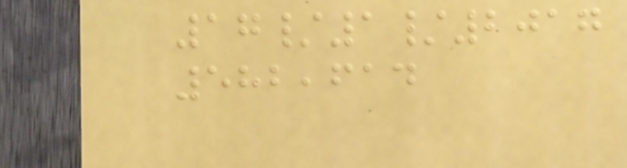17/1/2017
582,614
